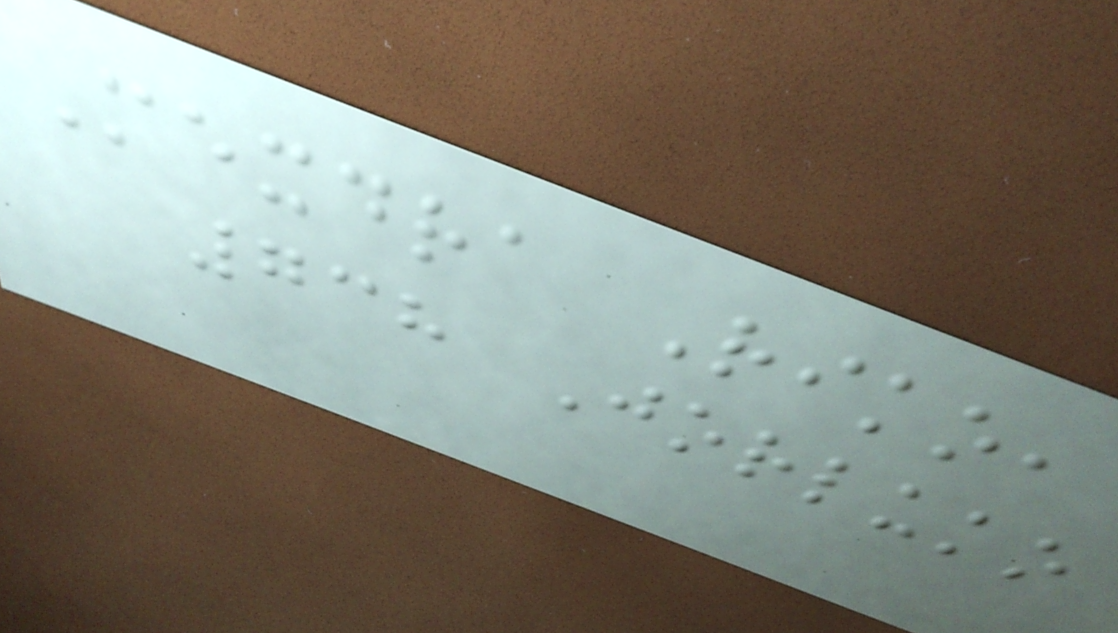Mexdra Riko,
738 Jorluko
